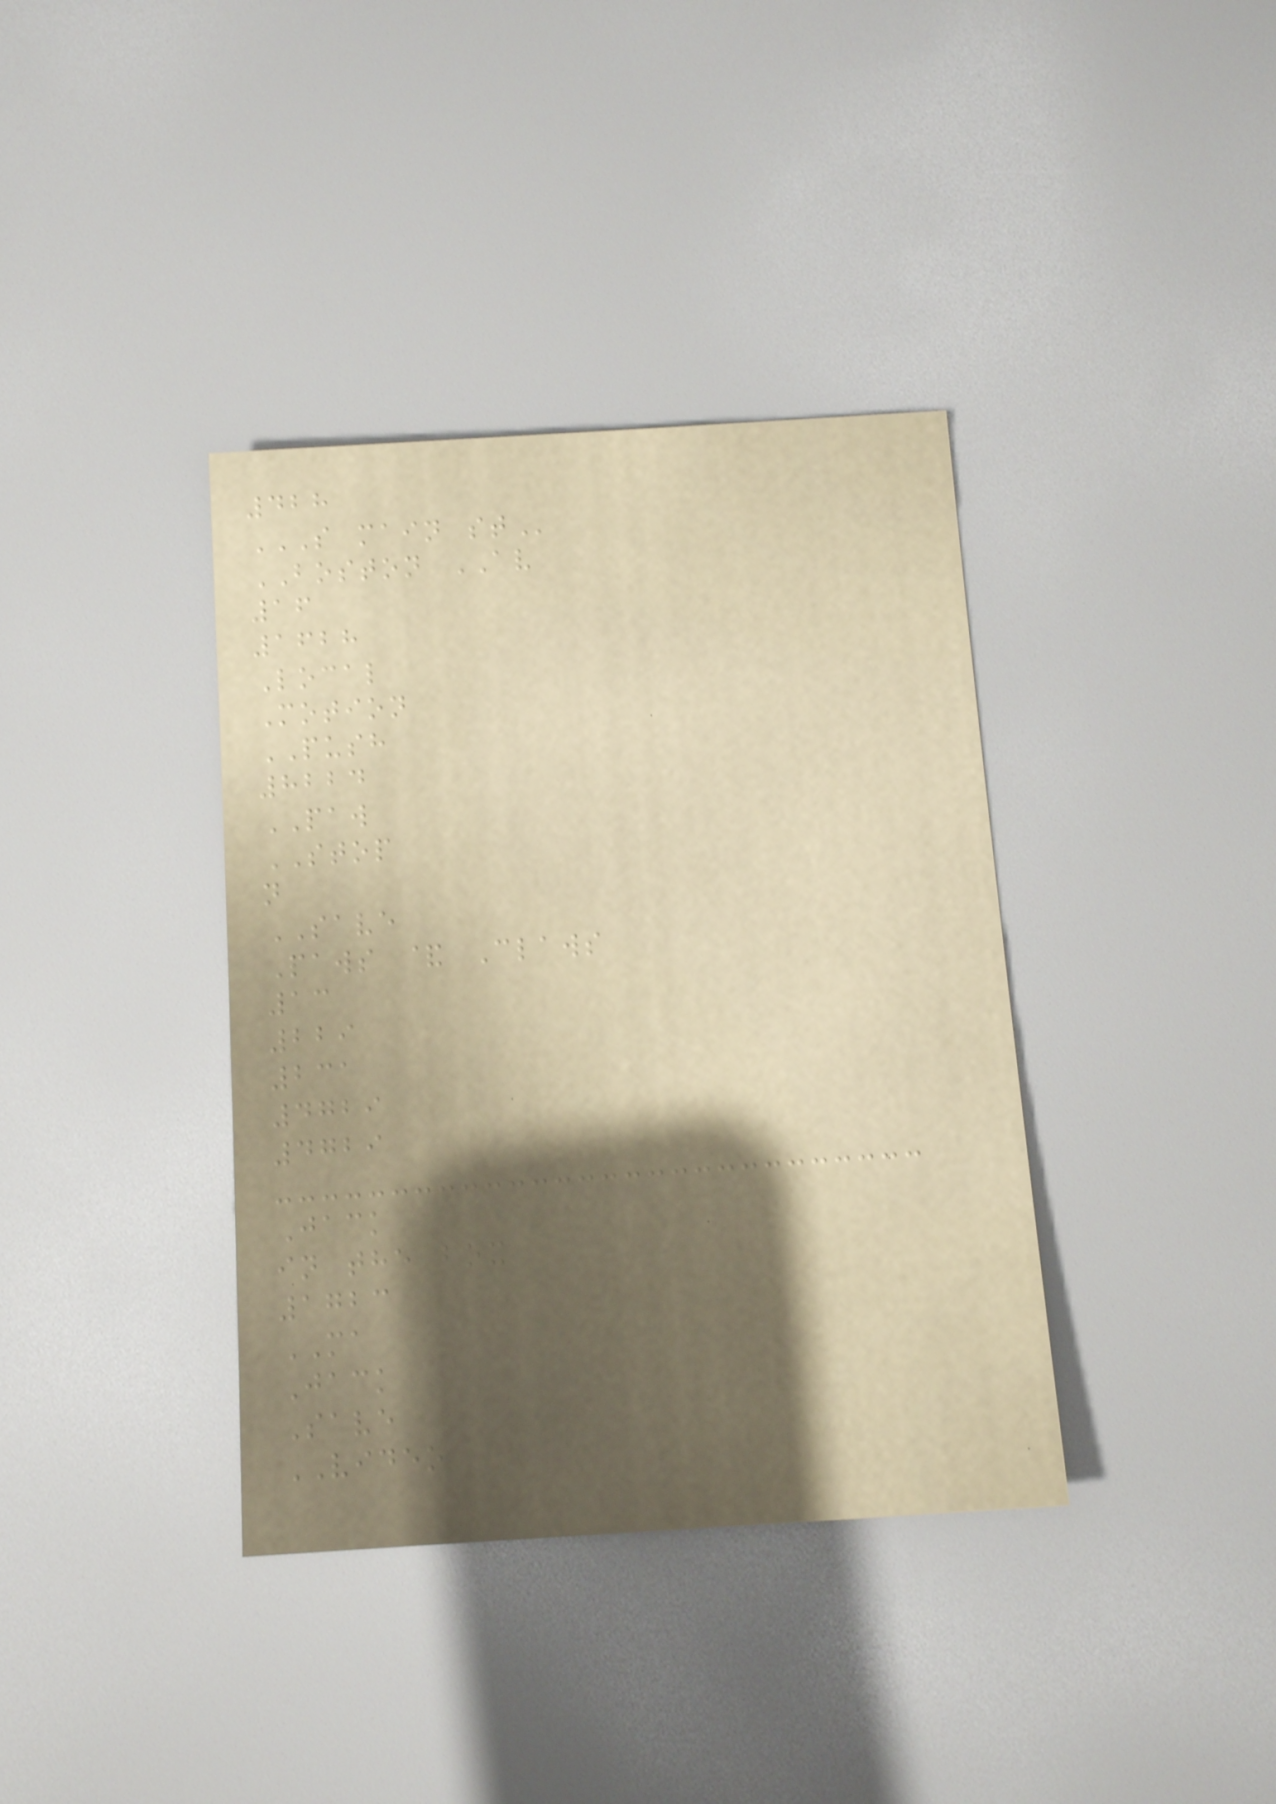428
S MAIN ST
BOSTON AV
16
1628
Local
Motion
PUSH
8224
PAW
STOP
n
SAVE
Paws & Claws
13
229
231
4729
4729
Jack
in the box
1723
MA
Jack
Save
VIDEO
